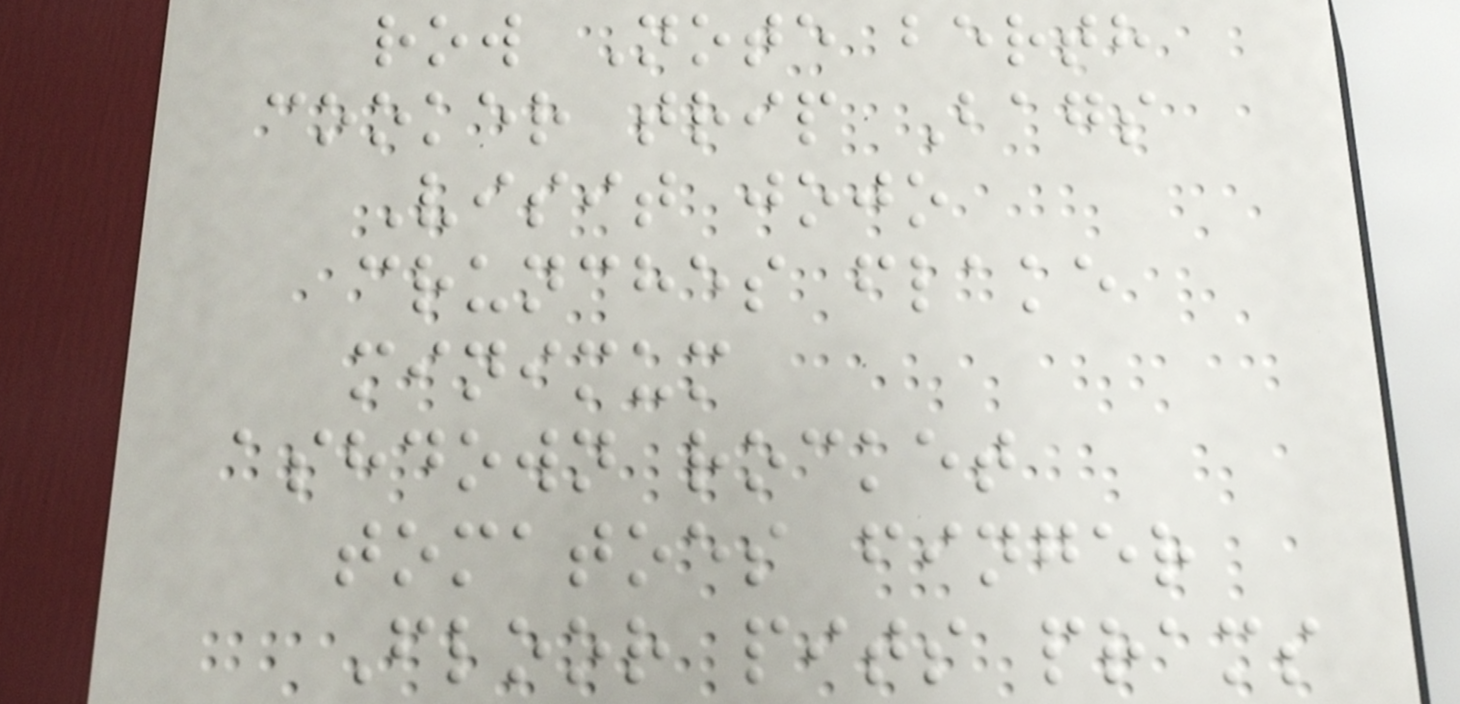row Note berth
cooker trip Bags
Visit jojo
crunches flake
minimum
ashdown rocket
tomatoes finger
Floor pits prams
